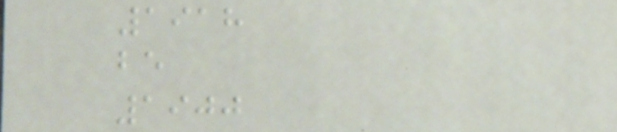1918
be
1900
